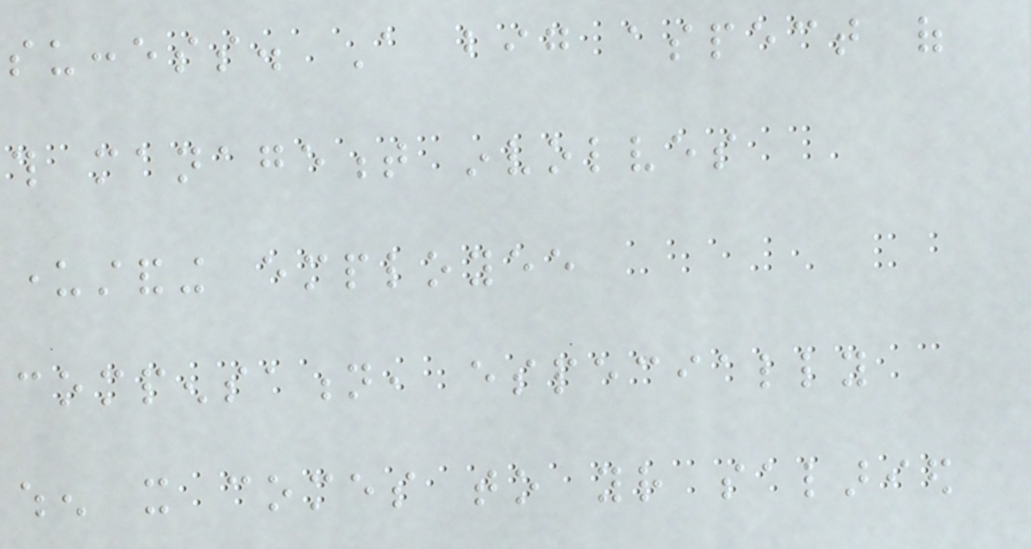success. A big aspect of
this management involves
understanding employee
compensation, especially
when it comes to your salaried
